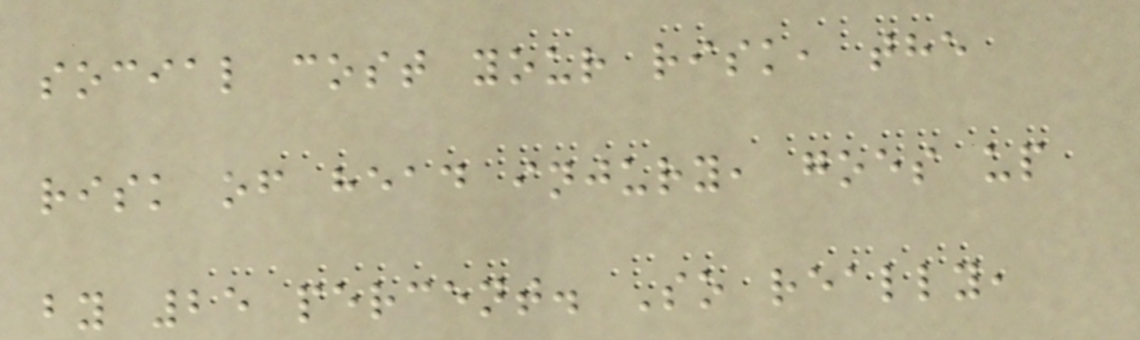social cost your risk, the
risk of head injury, goes up
by 25 percent. So really,
